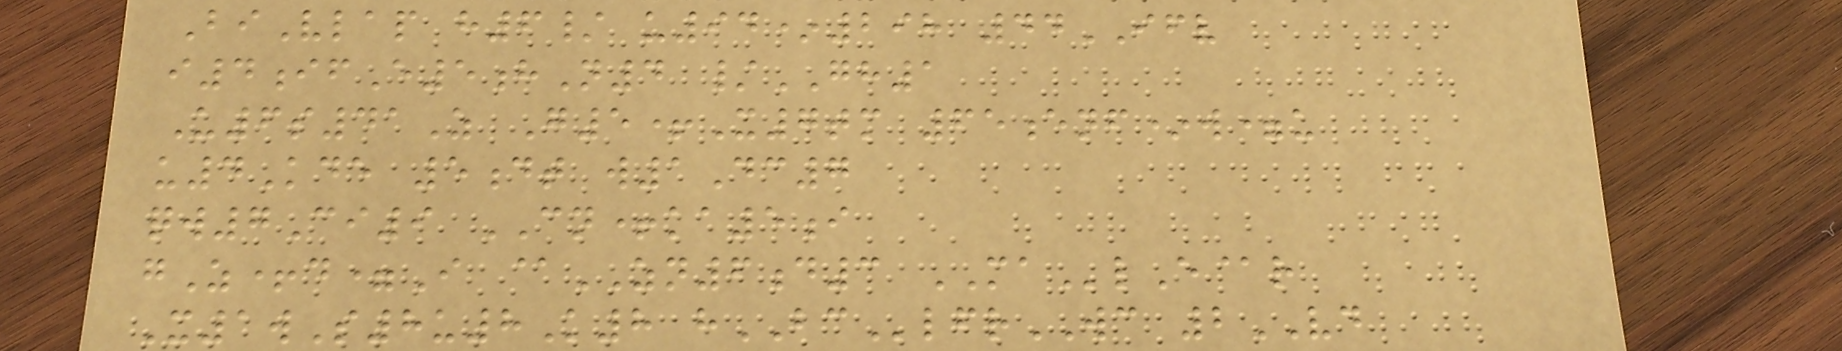BiVlap h6/ u94*298 44IFV
i4ifE5hN4 /GH1
U6s41Z G5+X7tm 65enf*w=u
u4Kde 5dt w1Dc7
qw7Ci9 CN+ka5i
gZ+d=I @ZN6d3 MAlE@r
X1wS8u8K8 hBClfrWC 2VD
